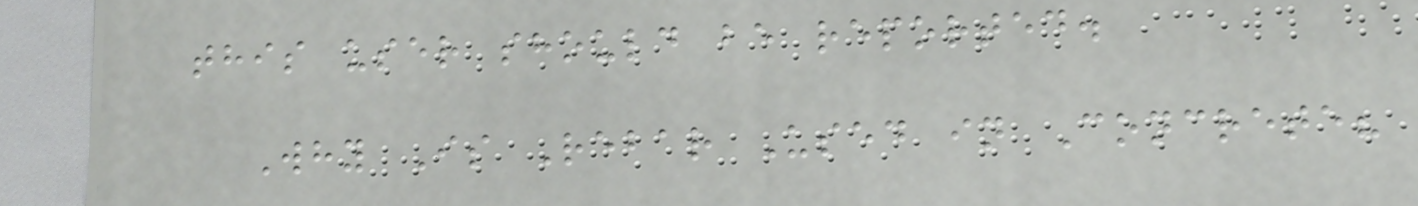this user should be reported.
Why Is Rebar Used in Concrete?
